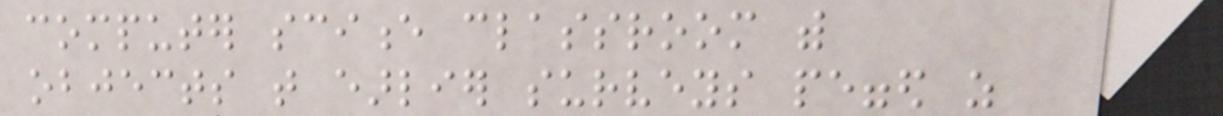computer science classroom with
objects that earlier surveys pegged as
